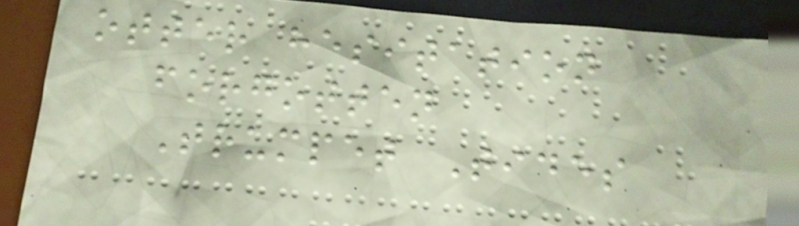otter hesitation
forgotten
Trumpet Tides
